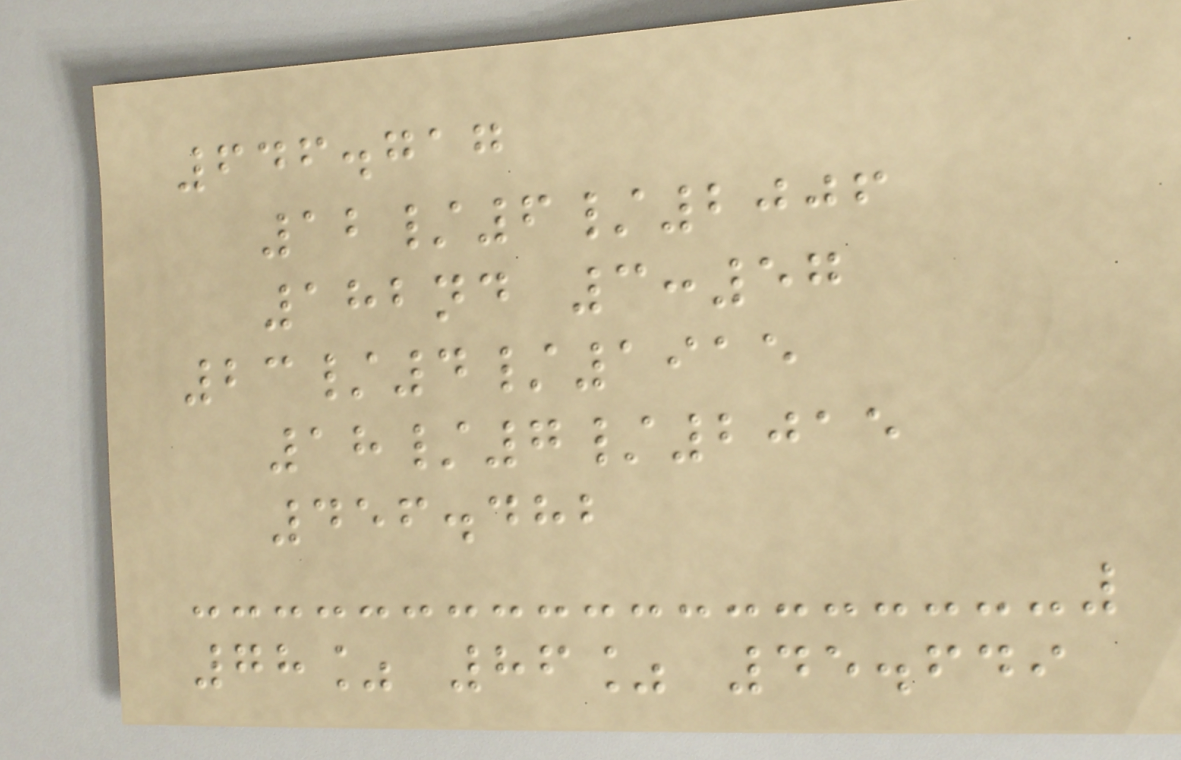646.717
12/6/2006
182nd 3:57
23/4/1915
18/7/2015
456.482
78% 86% 45.649
